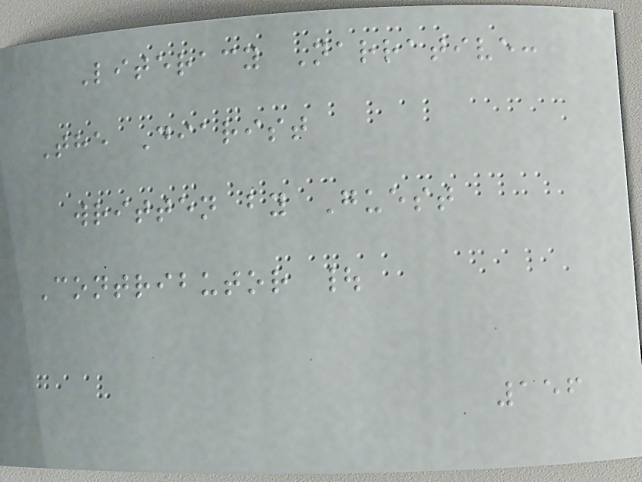Literacy Narrative:
The Diarist
written by Guest
Contributor |
156
